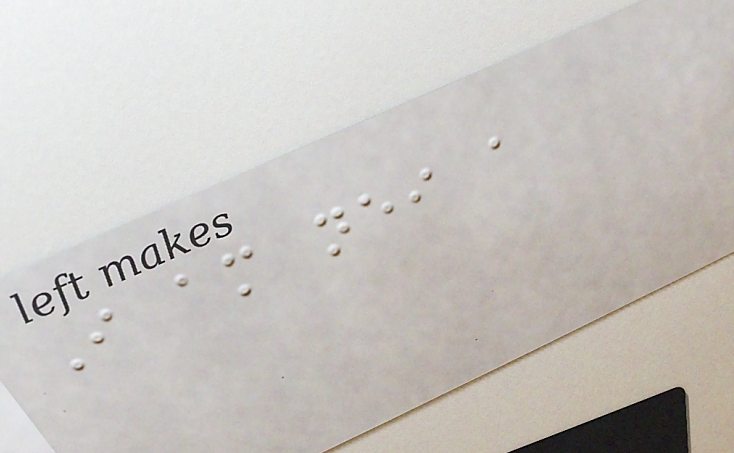I am neither a
